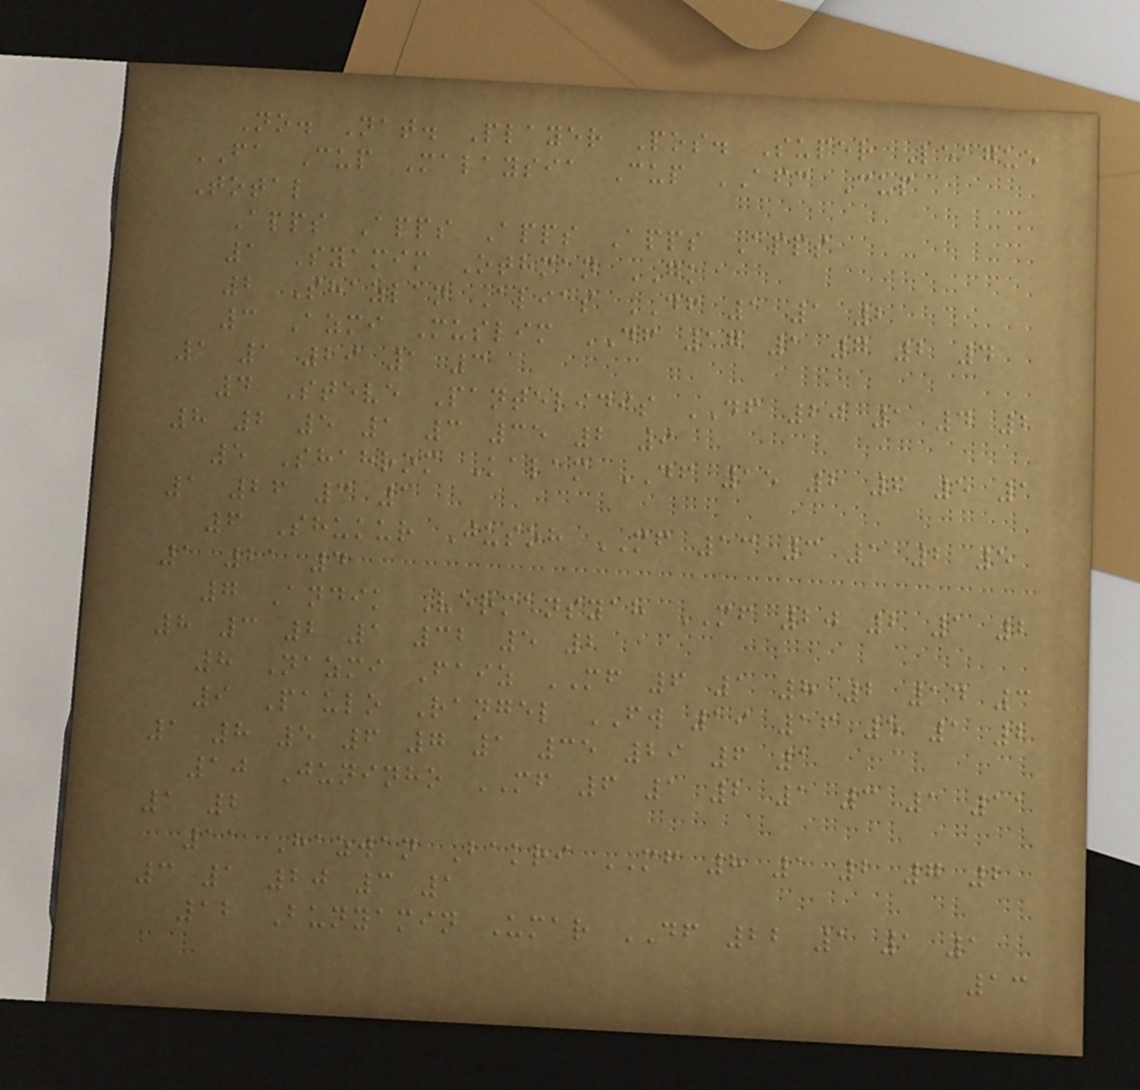No. Nat. Player Pos. Super League
FA Cup Malaysia Cup AFC Cup
Total
Apps Apps Apps Apps Apps
1 Syamim Othman GK
2 Shazlan Alias DF 1 1 2
3 Azmi Muslim DF 17 1 7 2 4
1 1 29 1 3
4 Steve Pantelidis DF 20 1 4 2
8 2 5 1 3 35 2 9
5 Shahrom Kalam DF 15 2 6 5 1
1 26 3 1
6 Shukur Jusoh MF 13 3 1 2 5
1 21 4
7 Andik Vermansyah MF 20 2 1 2
8 3 2 1 32 5 2
8 Nazmi Faiz MF 6 1 8 2 14 3
9 Paulo Rangel FW 19 16 5 1 2
1 8 5 6 7 1 35 29 6 1
10 Juninho MF 6 1 2 1 3 1 11
1 2
11 Hazwan Bakri MF 8 1 2 7 2
3 1 20 3 1
12 Bunyamin Umar DF 22 1 1 1
13
